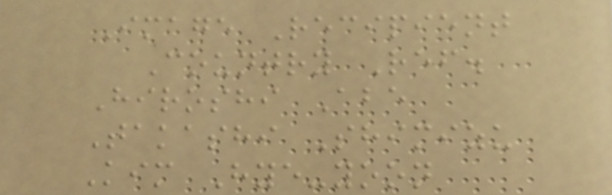Image Recipient
Country Ref.
Hiroshi Abe
Takashi Shimizu
Kim Hye-yoon
